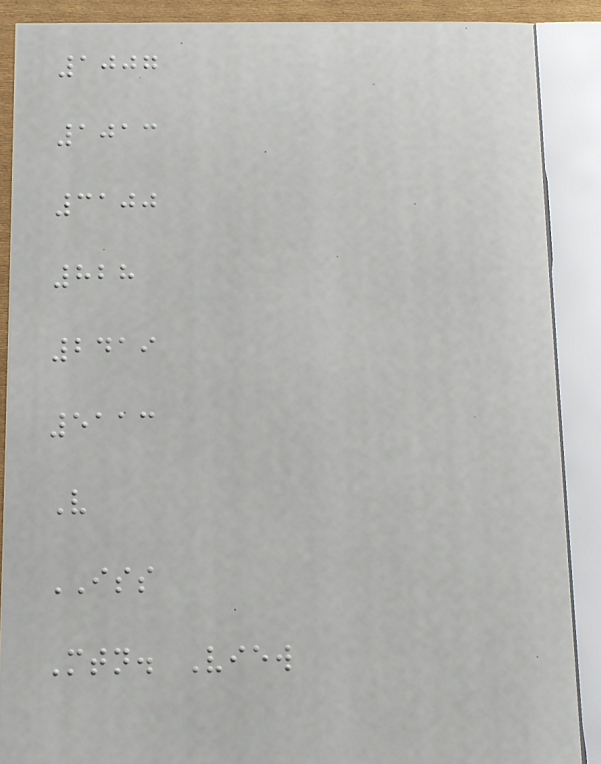1007
1013
3100
828
2419
5113
V
ISS
Mtn. View
